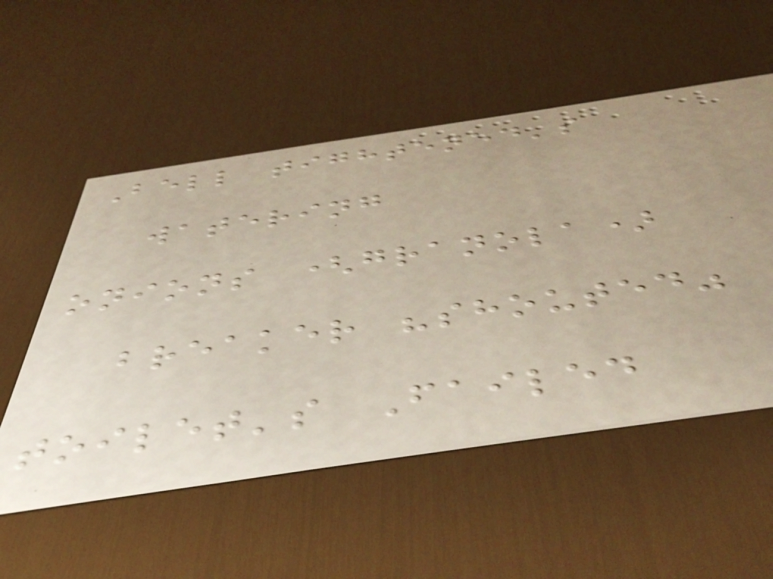Bell tightened's
watering
onions (granola)
breaker "shouted"
toilet's Failed
